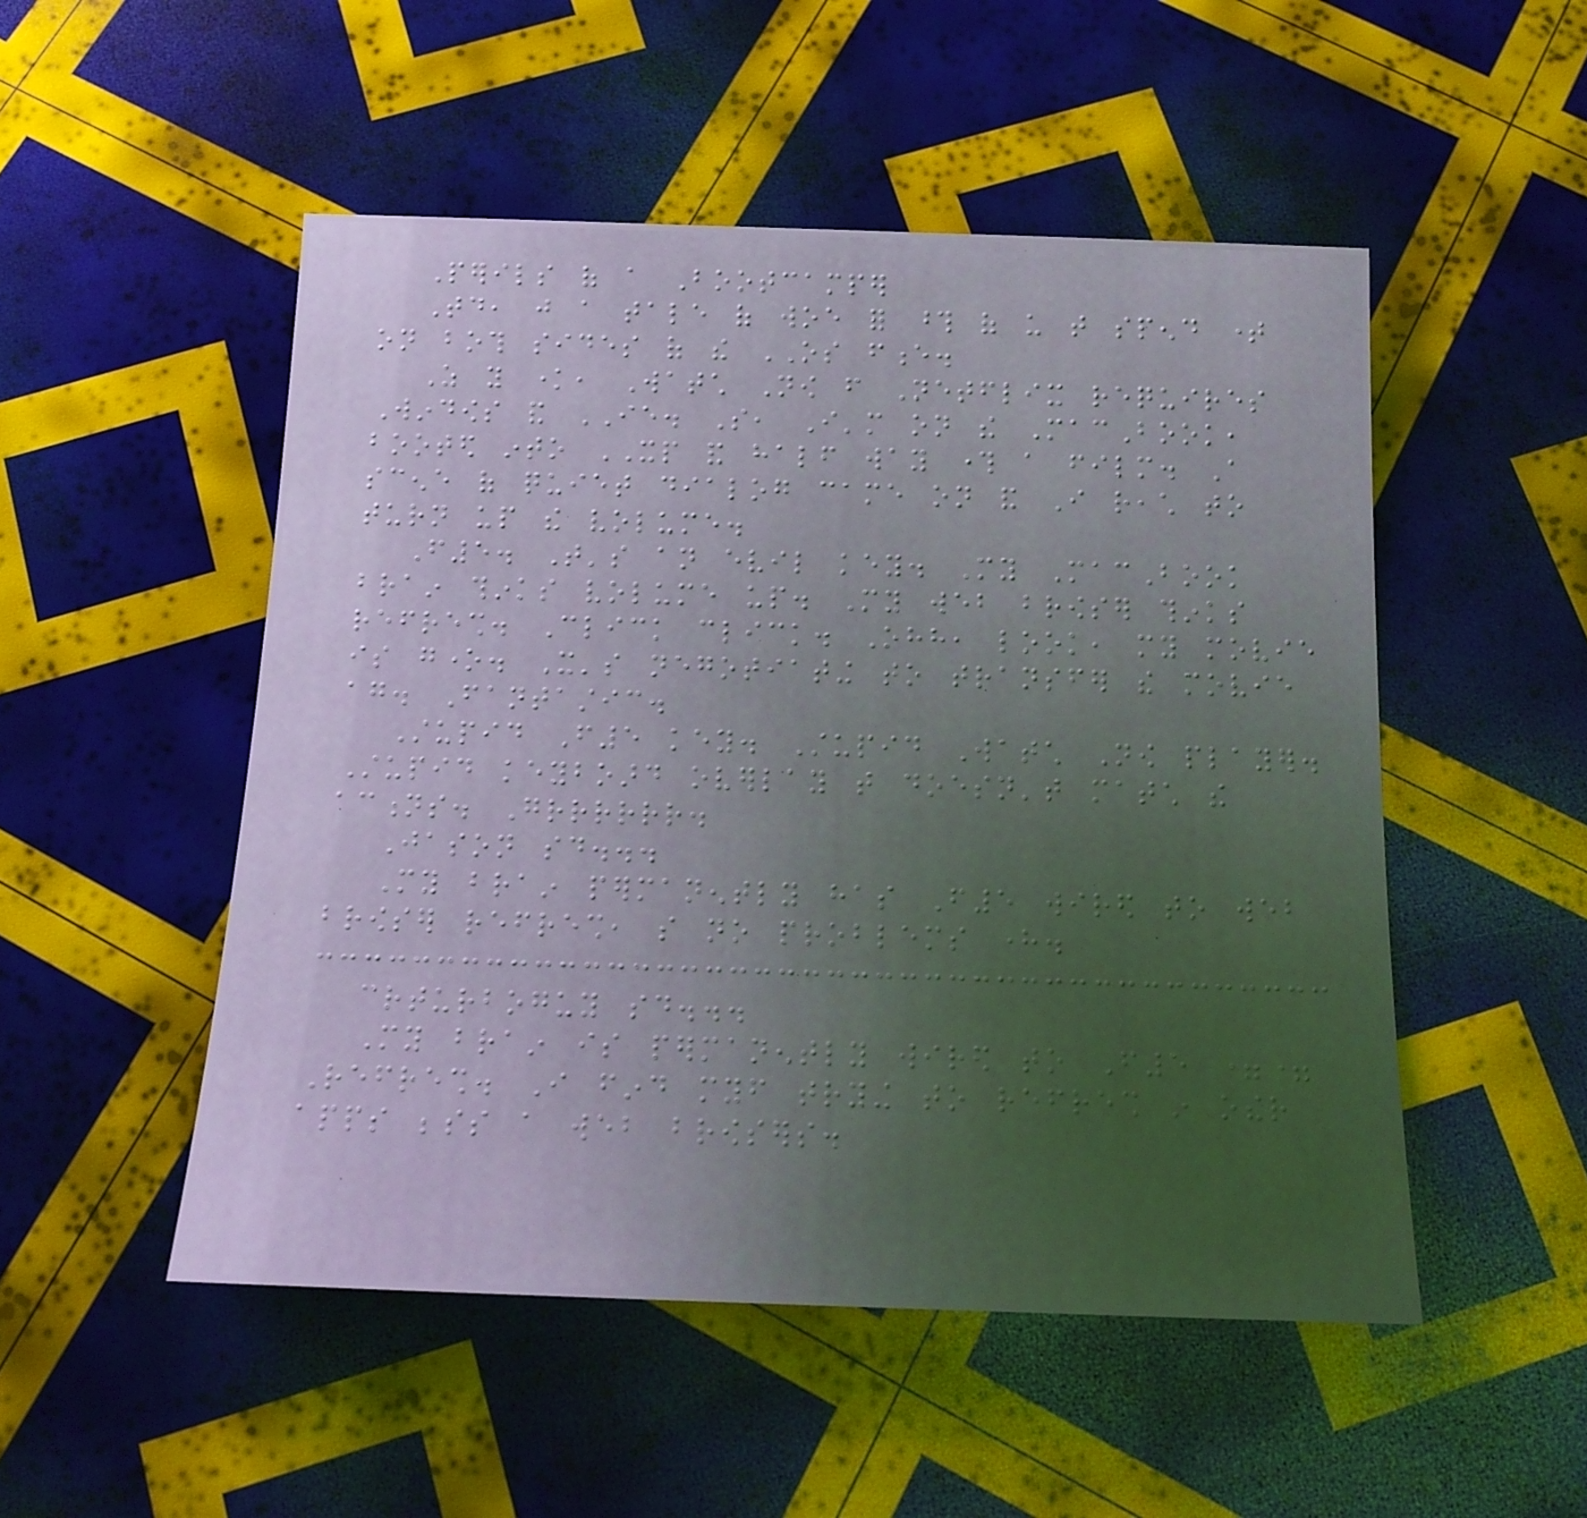Perils of a Bootcamper
Today, just a tale of woe for those of us that spend time
on both sides of the OS fence.
As you know, Watch Now from Netflix requires
Windows and IE. So, I'm on the MacBook,
booted into XP and half way through a film. A
scene of quiet dialog came on and I reach to
turn up the volume.
F5. That's an evil key. My MacBook
brain thinks volume up. My web browser thinks
refresh. Click click. Ohh, look, my movie
is gone. It's negotiating to transfer the movie
again. Fantastic.
Stupid F5 key. Stupid Watch Now player.
Stupid keyboard overlay that doesn't match the
actions. Grrrrrr.
Jason said...
My brain permanently has F5 wired to web
browser refresh, so no problems here.
crturboguy said...
My brain is permanently wired to F5 ==
Refresh. I find myself trying to refresh in other
apps besides a web browsers.
